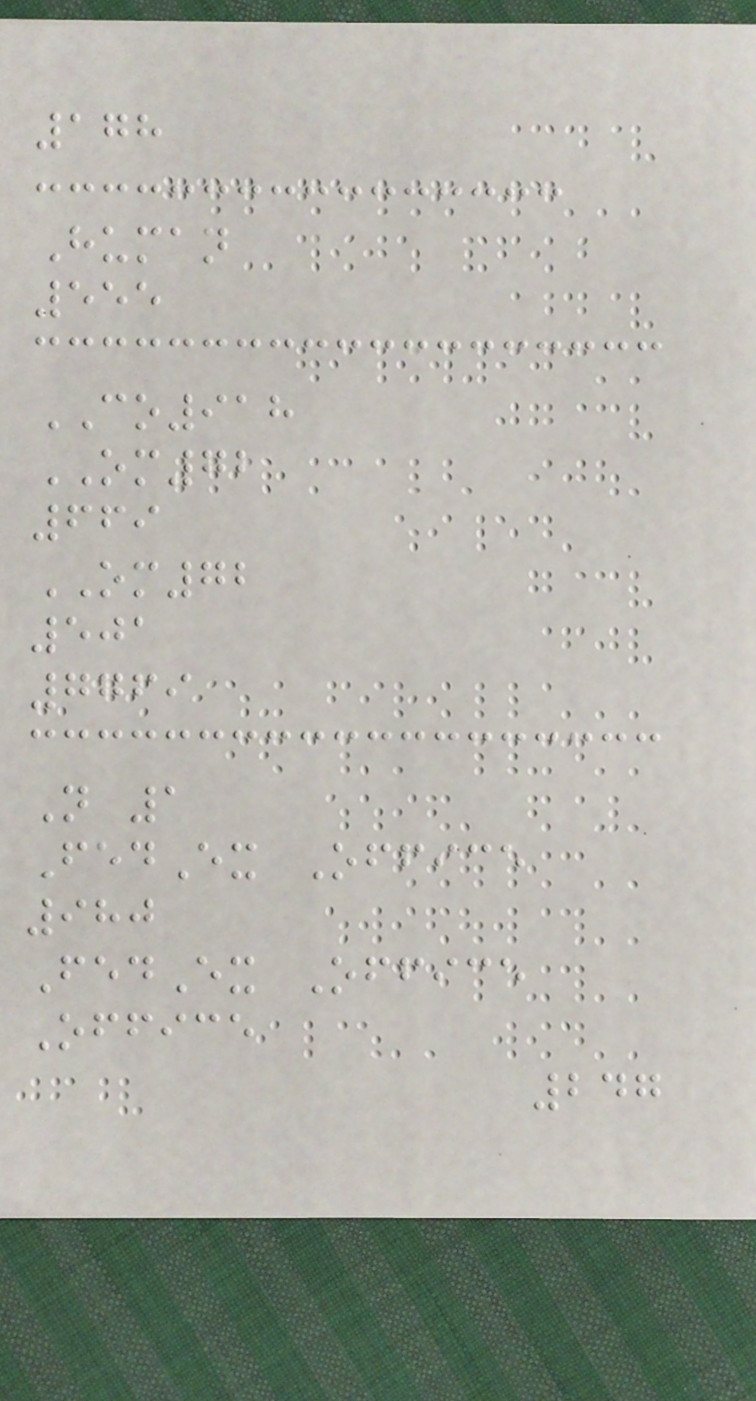178
Human
555
CO918
OM72
669
OM72
501
7769
N 1
FedEx Office
980
FedEx Office
Office
247
